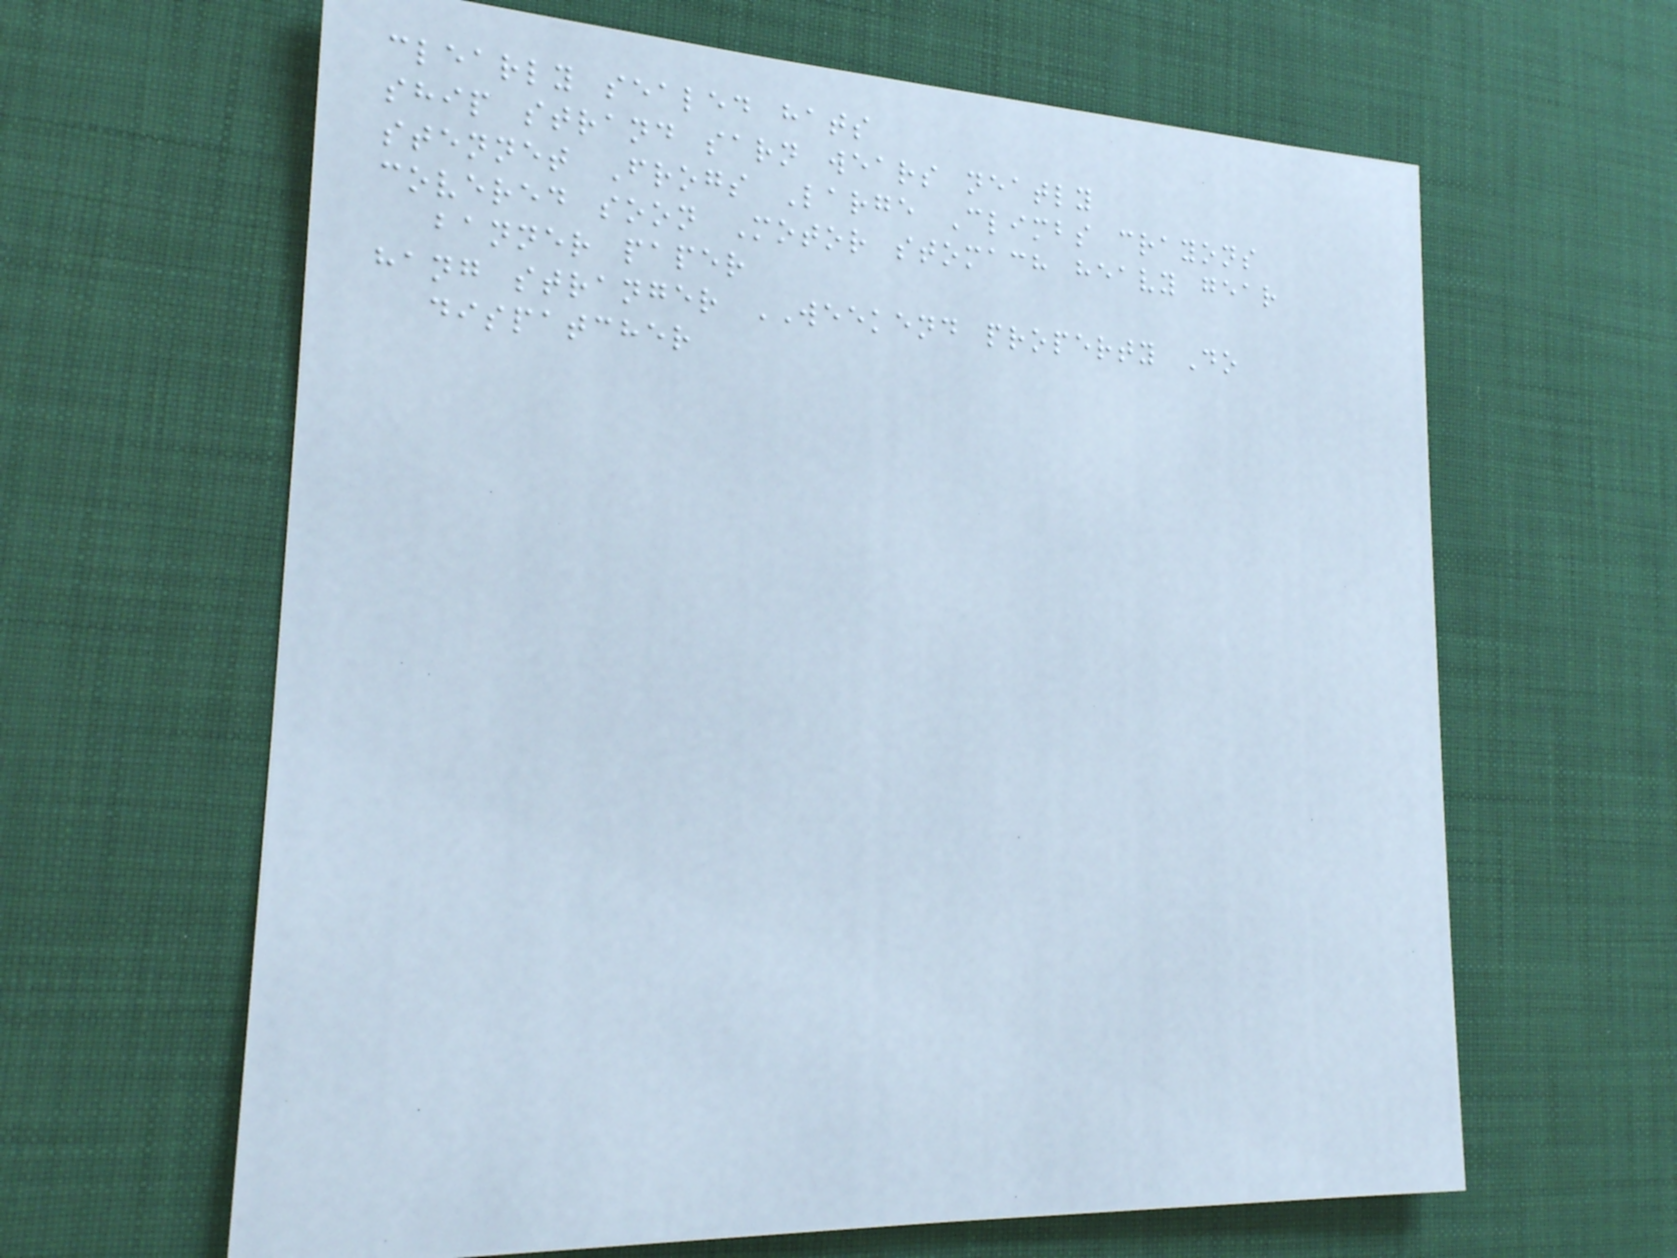clearly sealed hats
ship strand sarn wears neatly
stennet Frogs Large Climbs crayons
covered soon Motor stomach heavy gear
banner paper
hang stranger WEEKEND property Do
dispatcher
